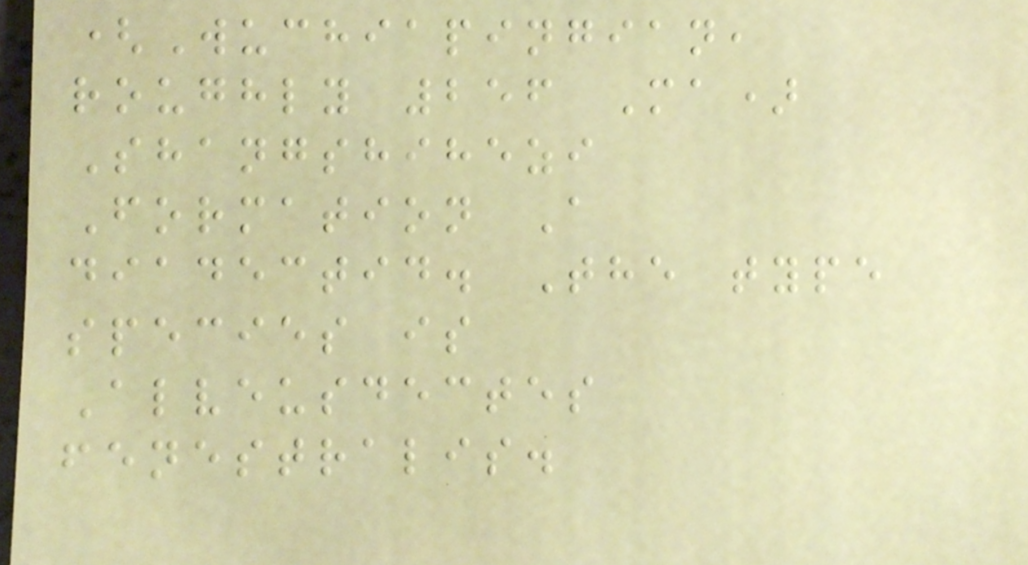(Wuchiapingian,
roughly 256 Ma)
Shangshihezi
Formation A
diadectid. The type
species is
Alveusdectes
fenestralis.
